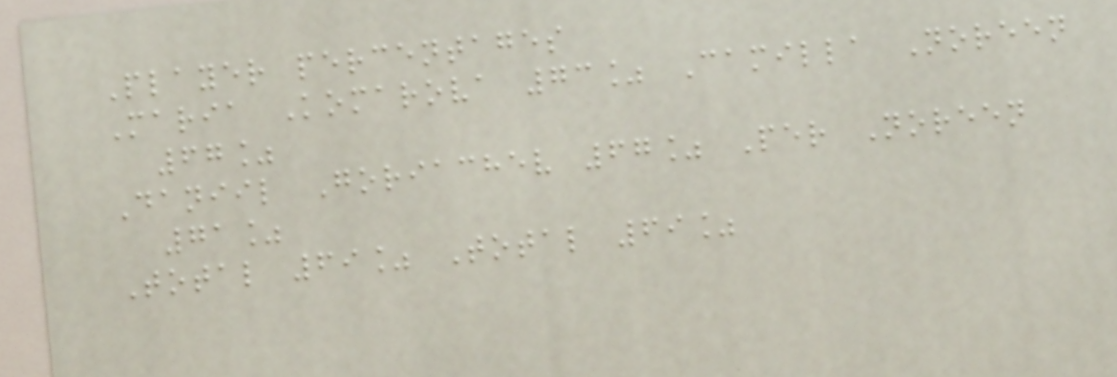Player percentages
Maria Komarova 73% Camilla Noreen
67%
Daniil Goriachev 67% Per Noreen
71%
Total 69% Total 69%
